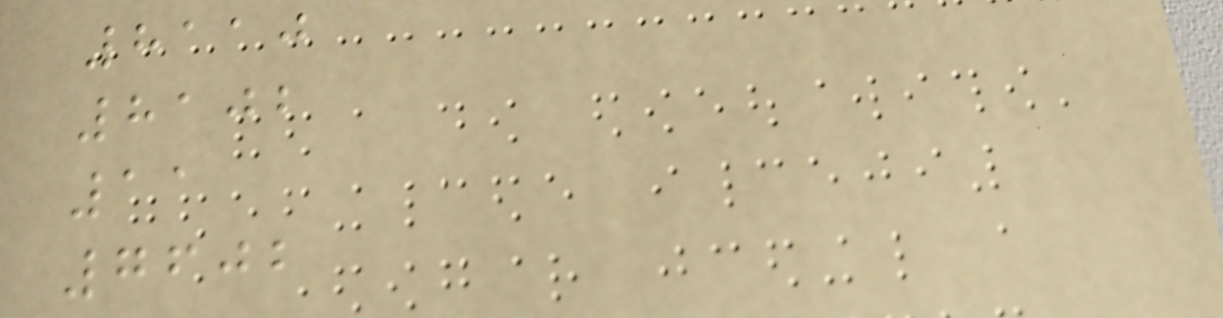8110
8102
11
7602
